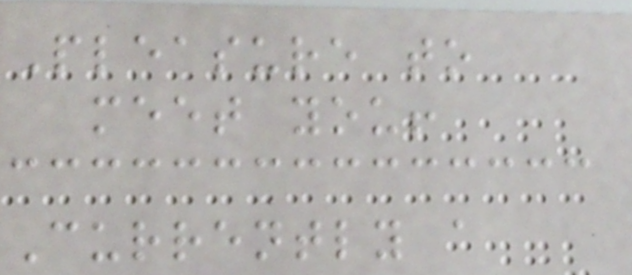Pleasure to
meet you!
Currently a
